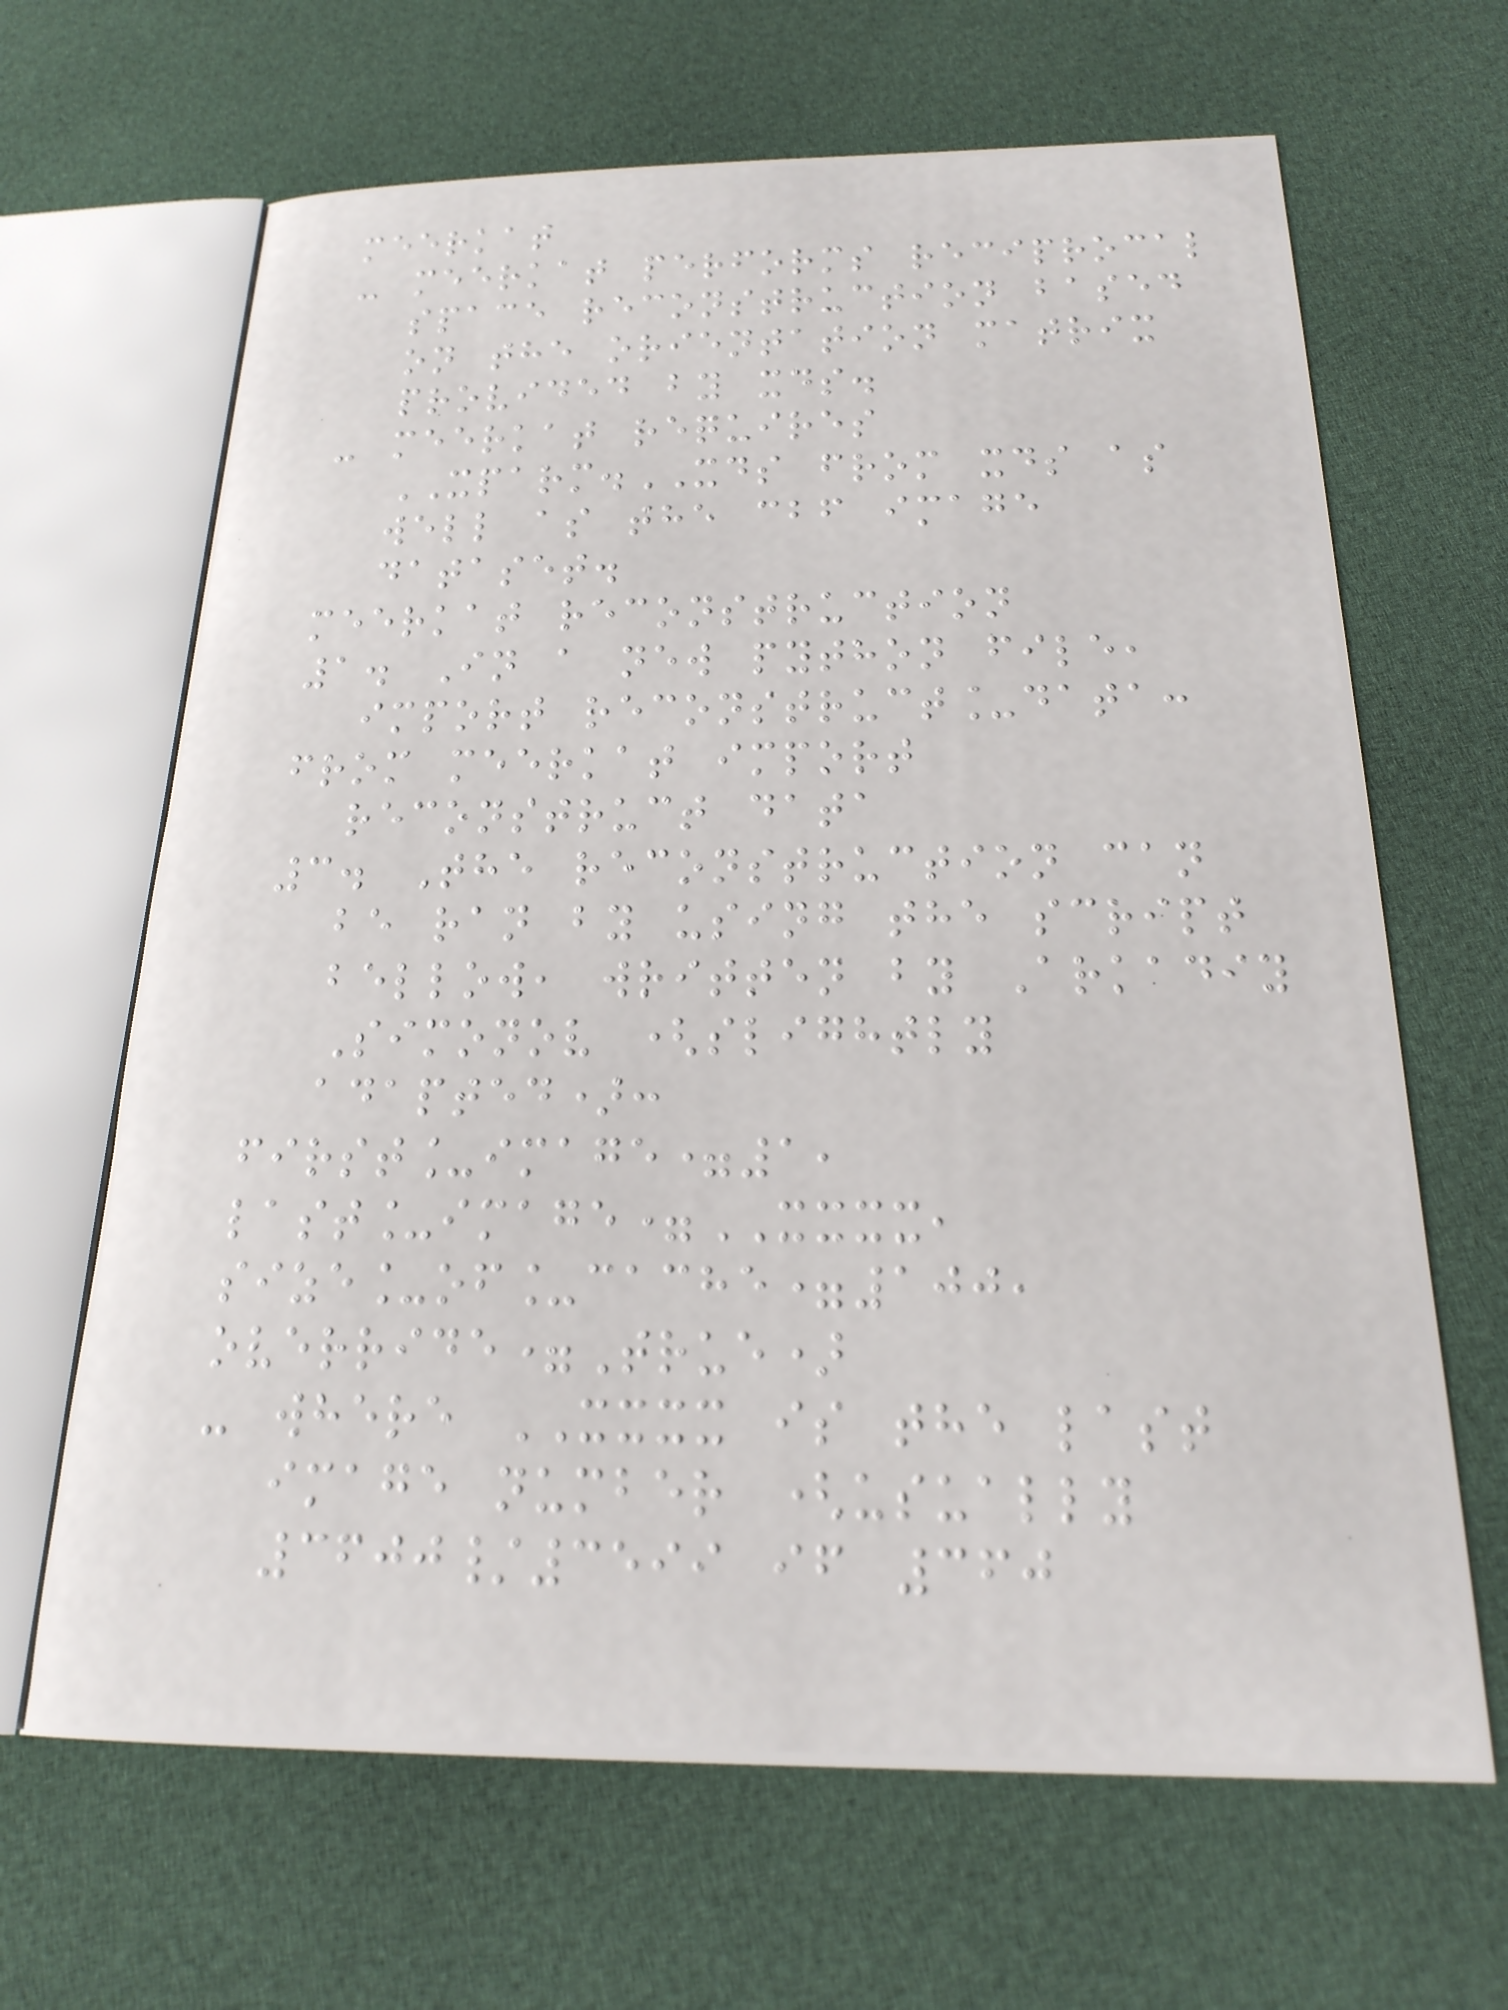meerkat
- meerkat performs reciprocal
space reconstruction based
on the orientation matrix
provided by xds.
- meerkat requires
XPARM.XDS from xds as
well as the cbf image
dataset.
meerkat reconstruction
1. In a new python file,
import reconstruct_data:
from meerkat import
reconstruct data
3. The reconstruction can
be ran by using the script
bellow, written by Arkadiy
Simonov (slightly
adapted):
first_image=1,
last_image=XXXX,
size_of_cache=100,
override=True)
- where XXXX is the last
image number (usually
3600/3599 if 360
